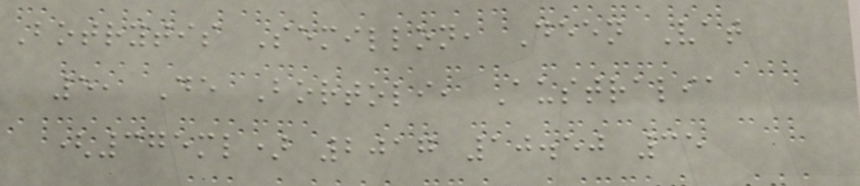Botrytis Semillon, Deen Vat
5, De Bortoli, Australia
(375ml) 2017 10.50 35
